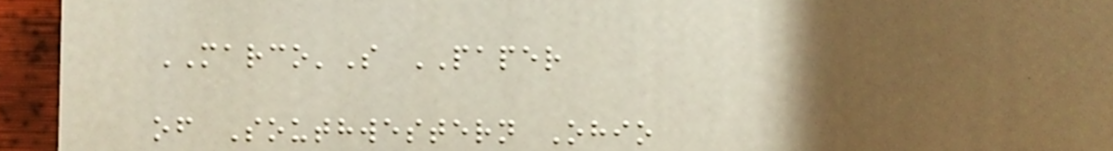MARCO'S PAPER
of Southwestern Ohio
